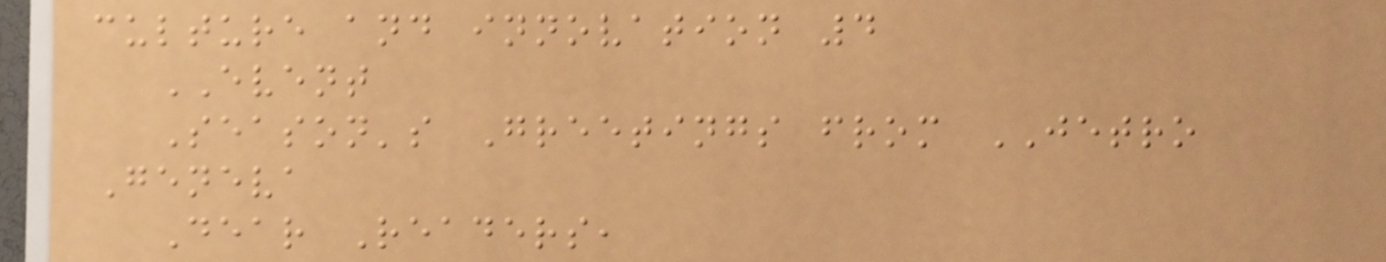culture and innovation 4
EVENT
Season's Greetings from JETRO
Geneva
Dear Readers,
